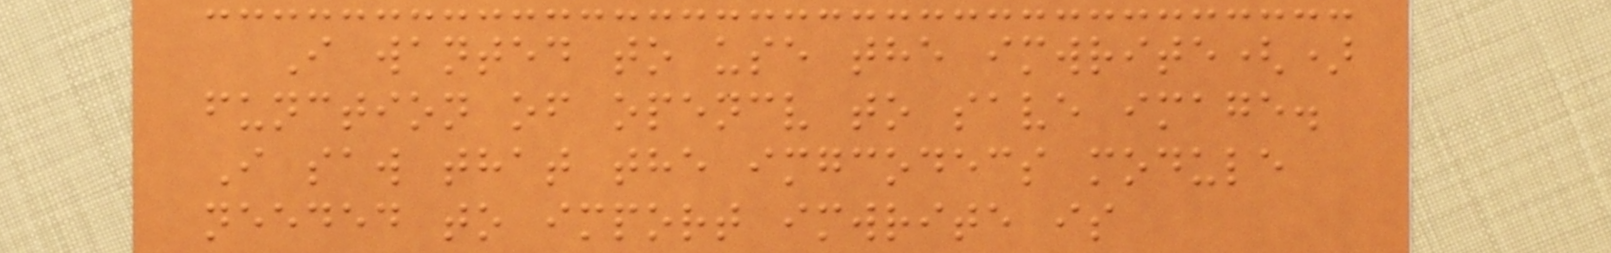I wanted to use the imwrite()
function of opencv to save image.
I saw that the imgcodecs module
needed to import imwrite is
